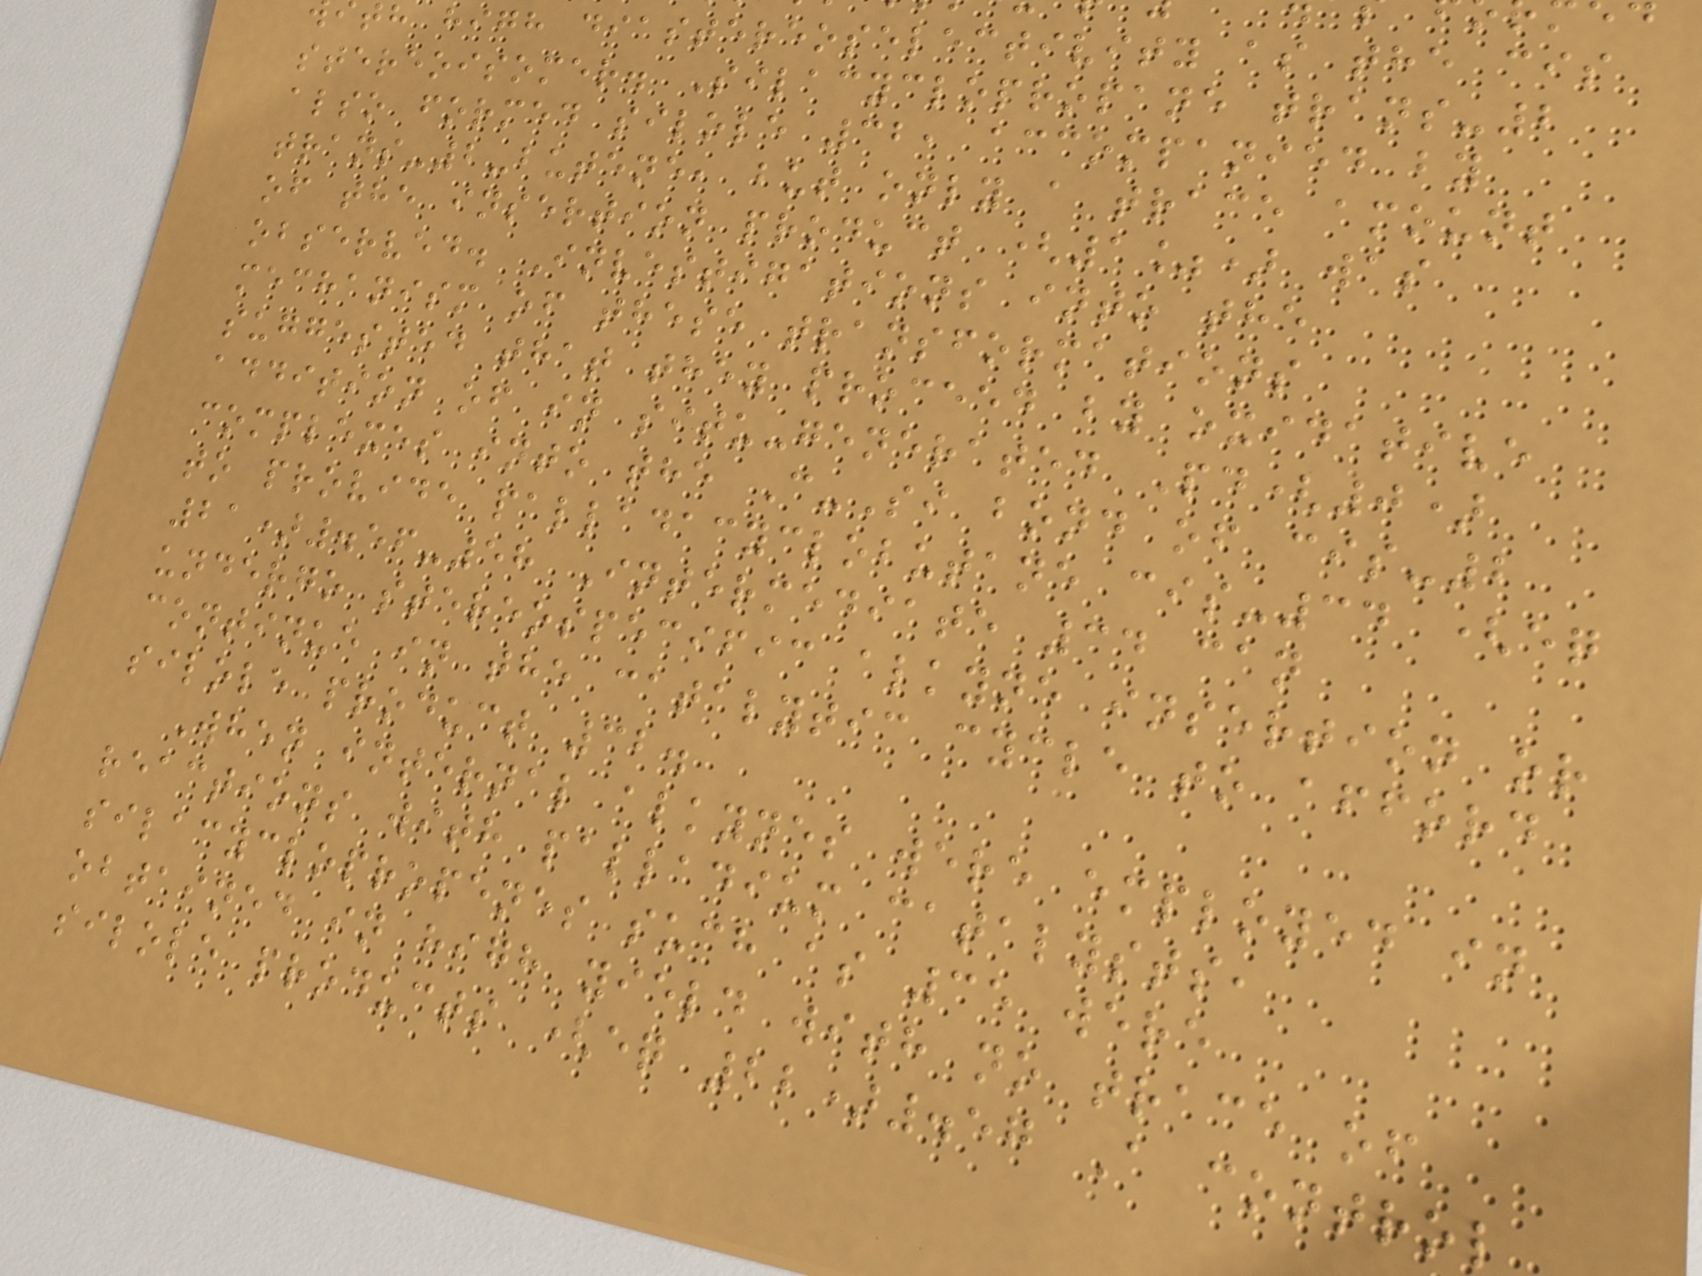th high diastereoselectivity as the cis
stereoisomer. Silacyclopropane trans-2
also formed silole 32, accompanied by
trans-2-butene, but only a trace amount
of the insertion product (1%) was
observed. Investigations into the
mechanism of these transformations
suggested that they proceed by oxidative
addition of in situ-generated Pd(0)
complexes into the C-Si bond of cis-2
to provide palladacyclobutane cis-34 (eq
21).56-58 Intermediate 34 can
undergo stereospecific alkyne insertion or
continue in the catalytic cycle to afford
silole product 32.
When internal alkynes were employed in
reactions with palladium catalysts,
silacyclopropenes such as 35 were
obtained in high yield with no trace of
silole products (eq 22).57 A control
